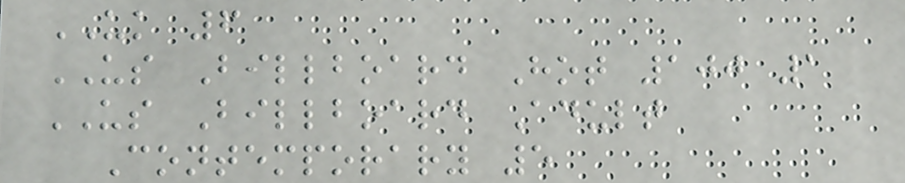UK 6
US Billboard Hot 100 1
US Billboard Adult
Contemporary 5
